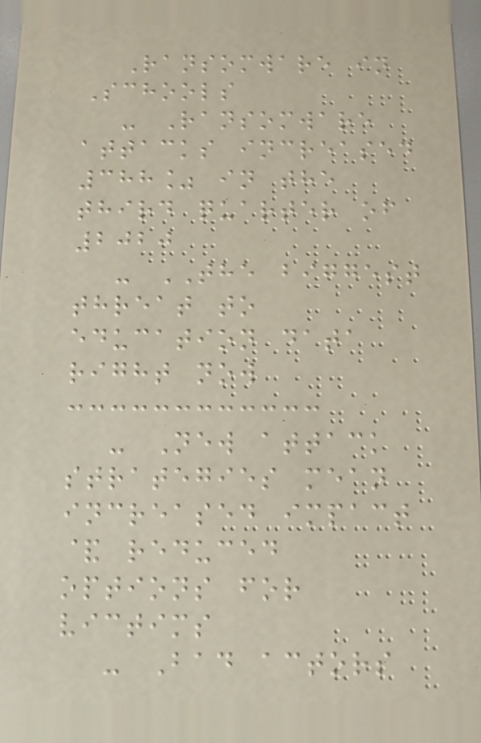Ransomware in
Schools
- Ransomware
attacks increased
388% in the
third quarter of
2020
- THE biggest
threat to
education data
right now
- New attack
strategies mean
increased impact
& reduced
options for
victims
- Bad actors
